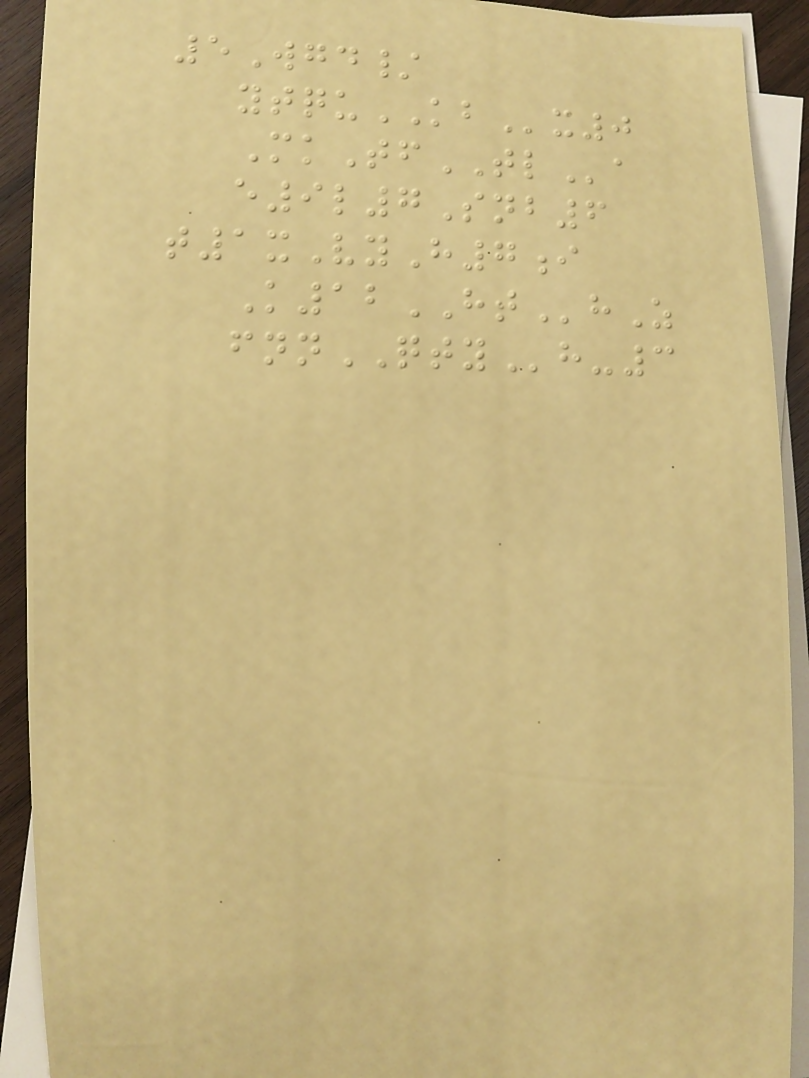5Wgd/
ytquKBx0
MkTfTLa
e9l7Snb6
t1xVyH7i
K12HThZ
fnnQTYh-3
